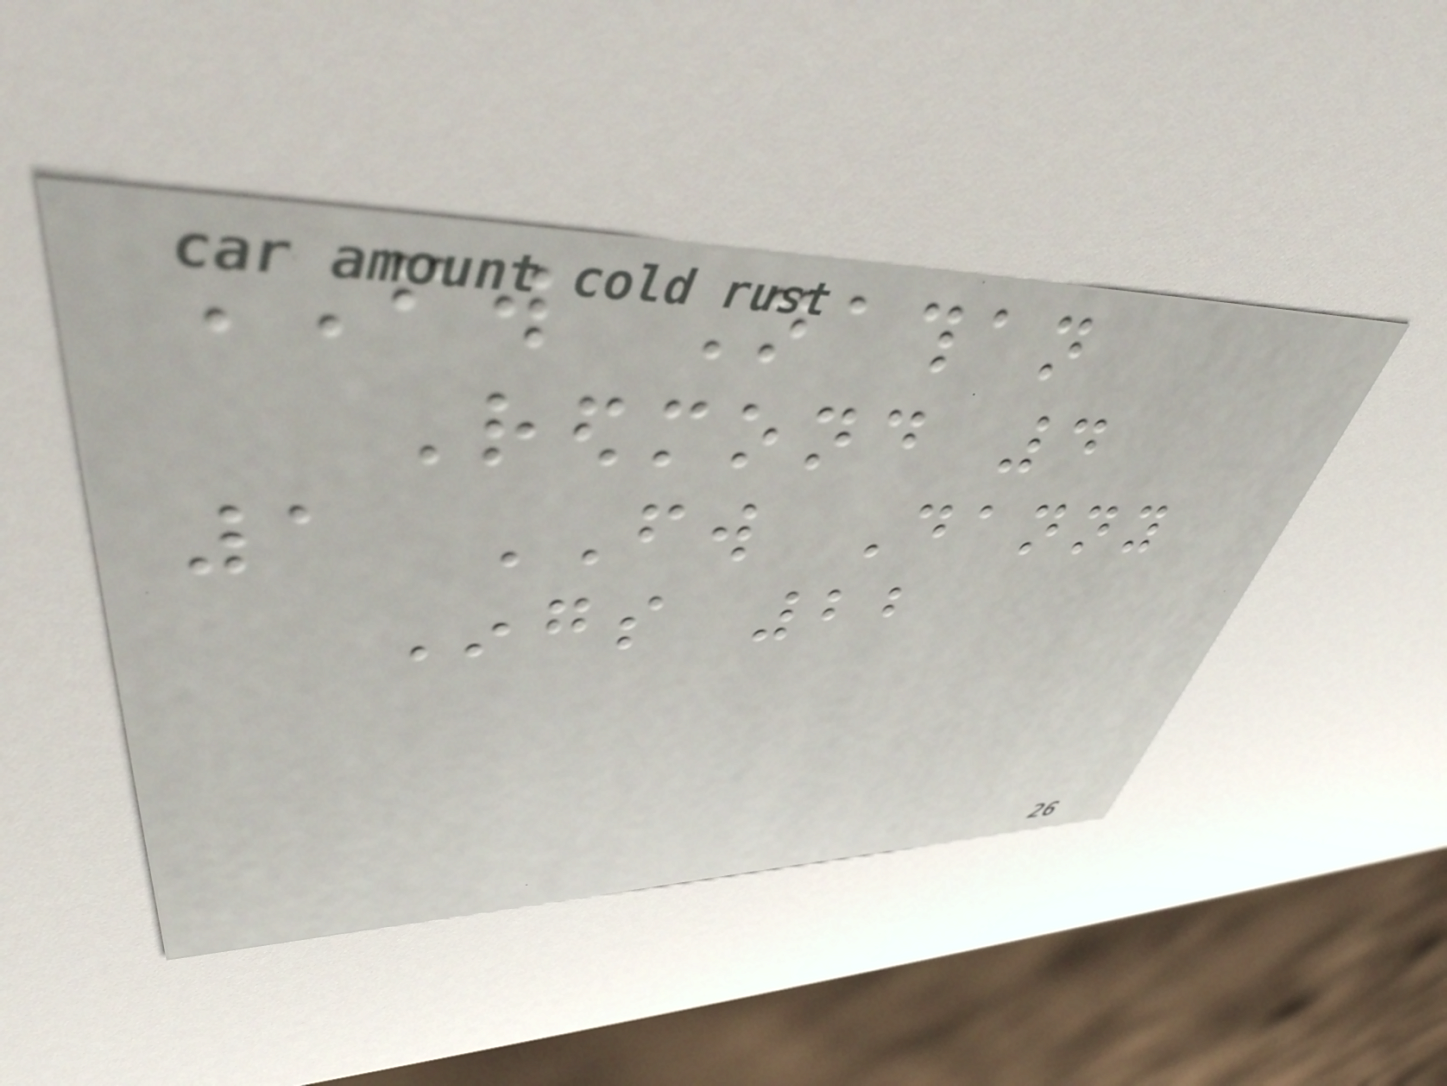FW Nathan
Redmond 4
1 FW Danny
Ings 22
